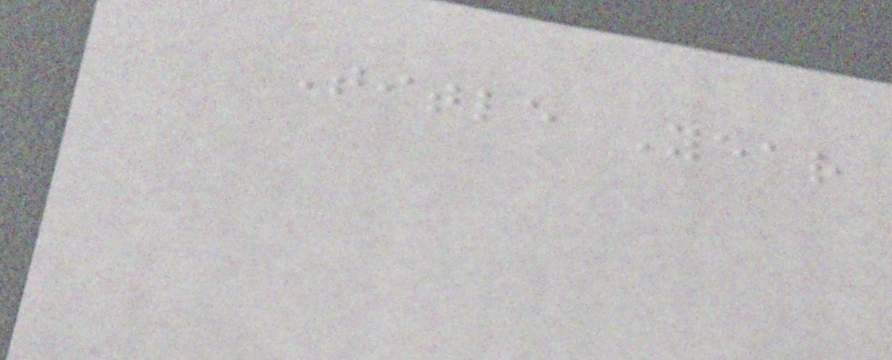Title Year
